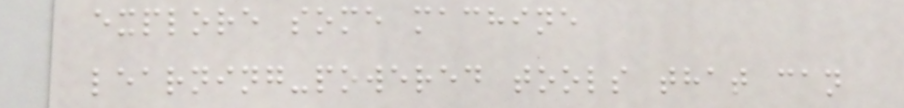explore some machine
learning-powered tools that can
